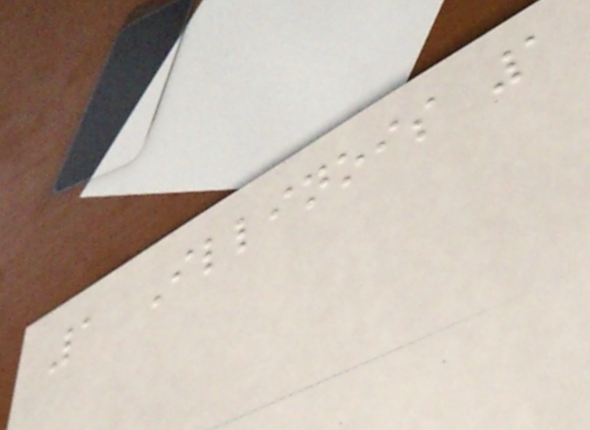1 Illinois 1
